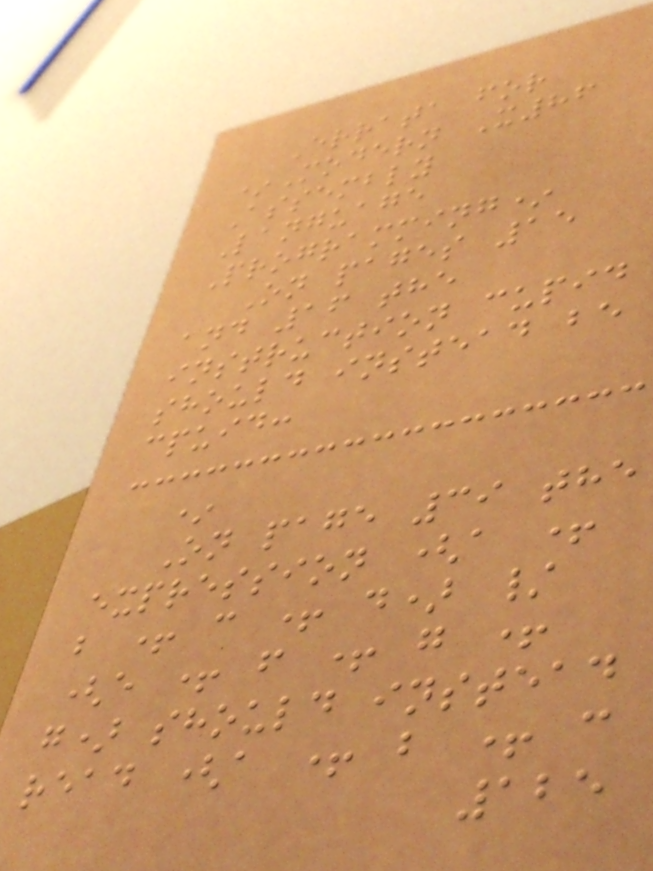Errata for
*Modern X86
Assembly
Language
Programming*
On pages 15
and 16 the
instruction cupid
should instead be
cpuid:
*
On page 39 the
expression (a +
b + c + d) /
(e + f + g +
g) should instead
read (a + b + c
125
